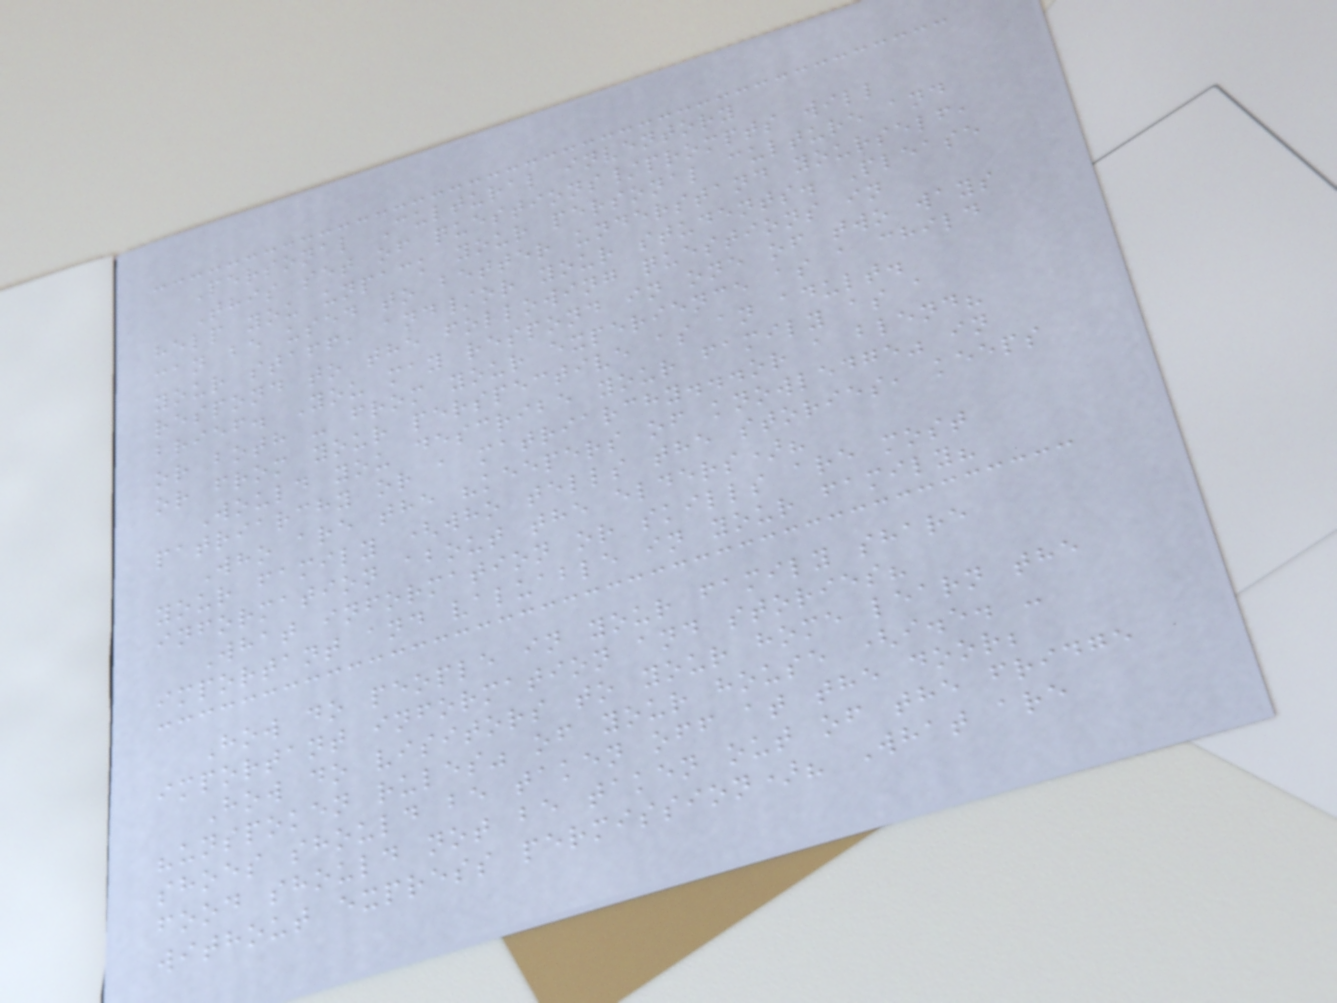Personal Cultural inventory
This set of questions/prompts will
help you unpack your personal culture and
can be used to better understand yourself,
your staff, and/or your students. Please
respond to the following questions in
brief. You may respond in one of two ways
or both - from your experience as a child
or from your perspective as an adult.
Would you describe your family as a
patriarchy or a matriarchy...or a blend?
Who are the "keepers of knowledge" in
your family (who tells the stories, keeps
information about the elders)?
What information or skills are most
important and valuable in your family?
How do people in your family share
important information and stories?
How do visitors to your home learn the
"unspoken rules" of your house (i.e. -
shoes should be taken off at the door;
food should not be taken out of the fridge
without express permission)? What are
